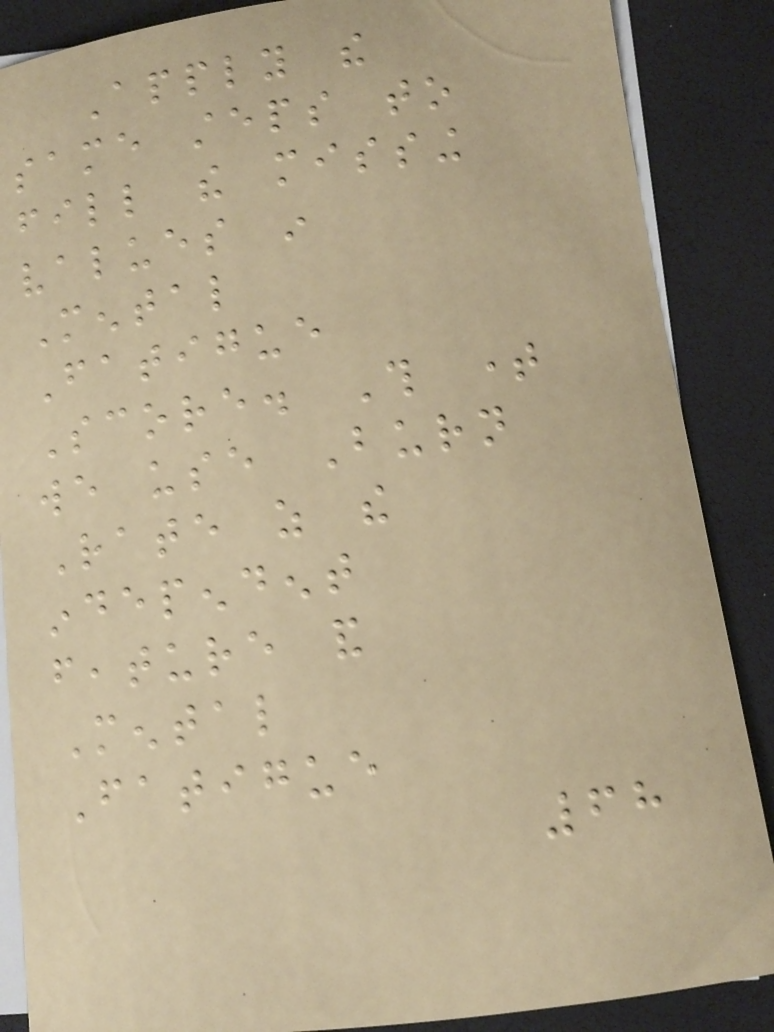Apply the
same steps to
fill the missing
values in
Mental
Fatigue
Score. This time
we use Burn
Rate as the
independent
feature and
Mental
Fatigue
68
